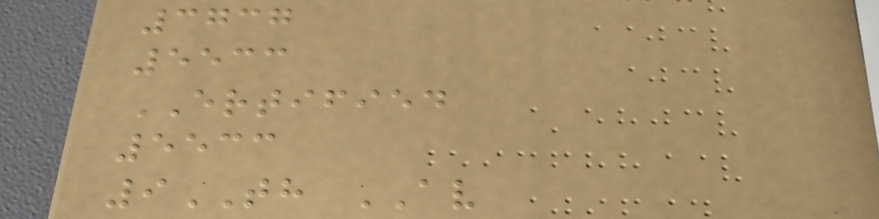3737
5533
ERTIFIED
5533
9TH AV
